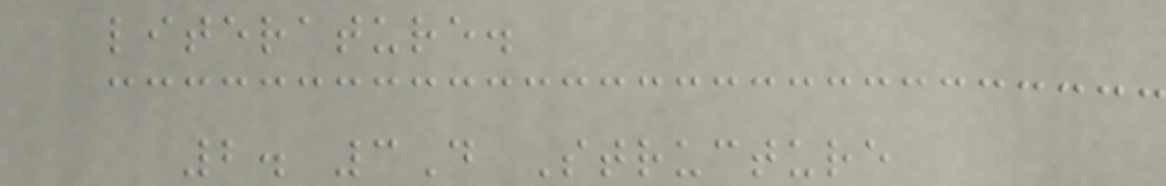literature.
2. 3D Structure
